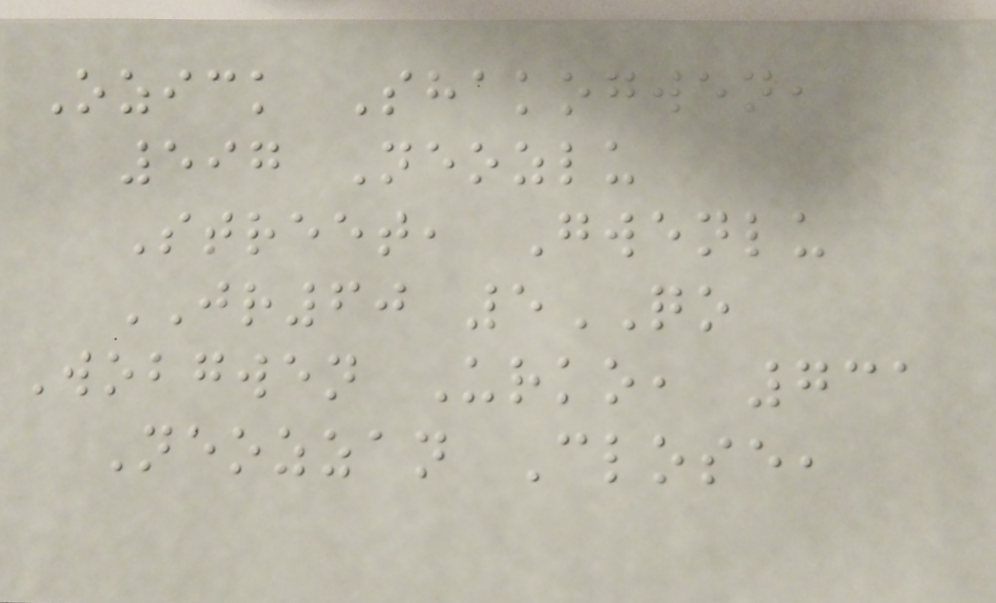Ozick Shakogwen,
597 Neozlu
Street, Gwenlu
JR60 5QO
Wobgwen Urko, 731
Neozzan Close,
